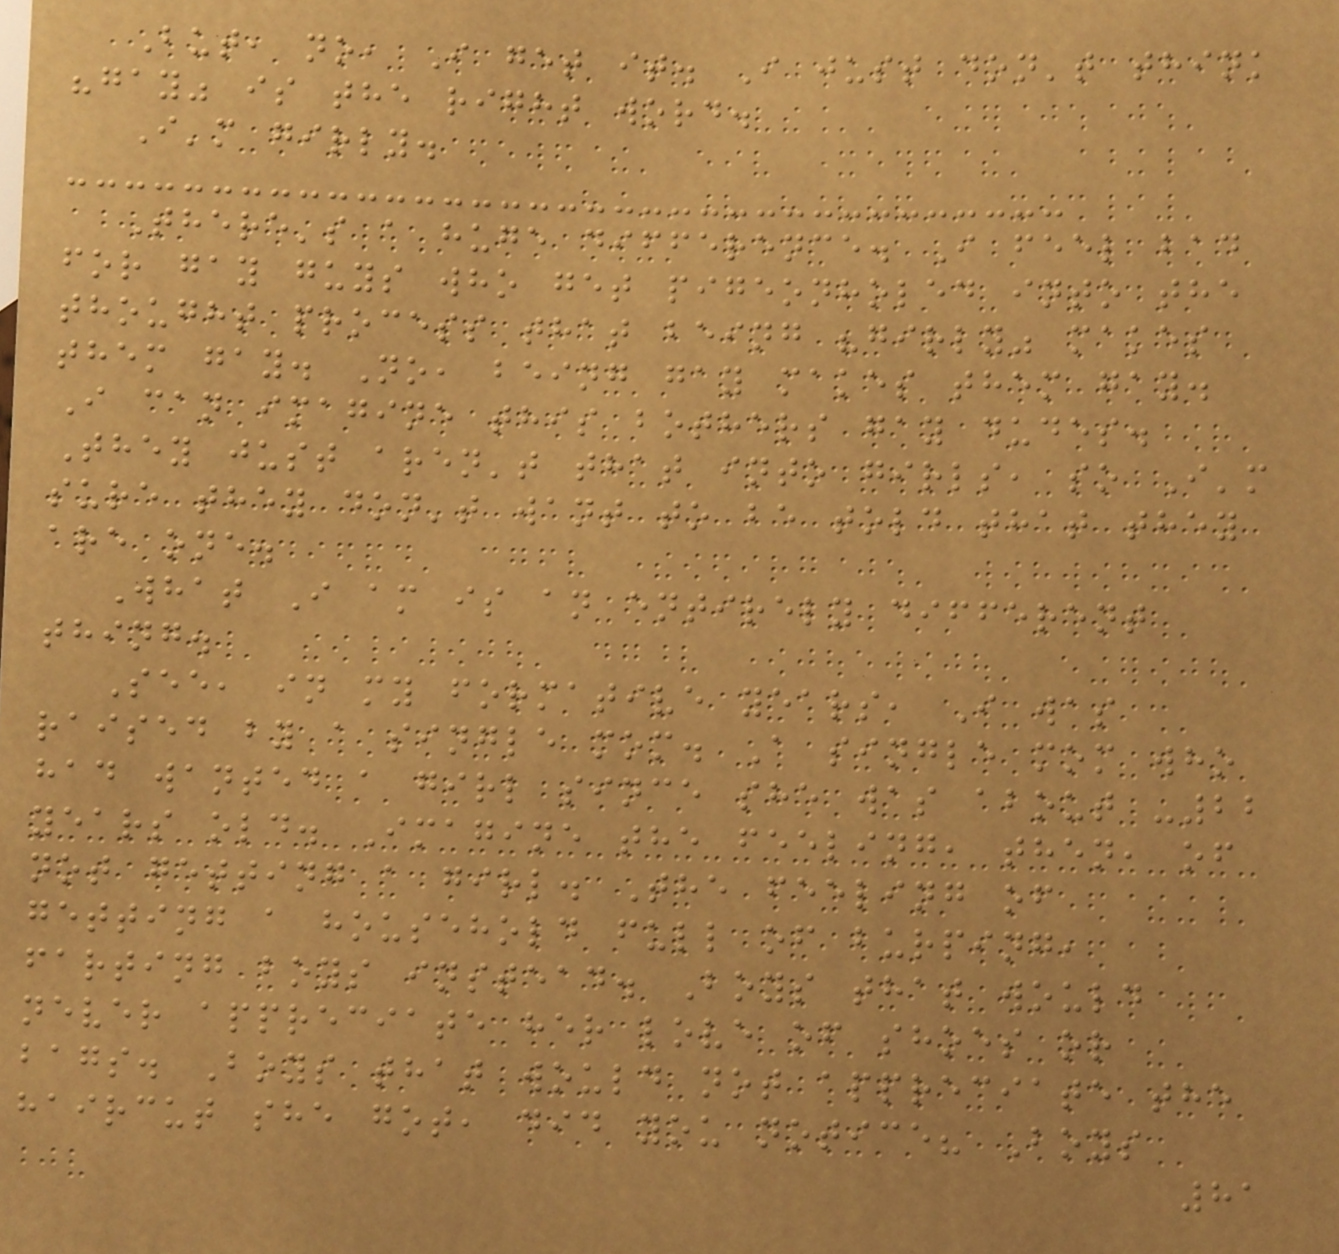But, no, I get it. I just don't think
"gay" is the right word.
I'm girly.
There's a huge difference. I feel bad
for gay guys who get pigeonholed into the
thought process that being "girly" makes
them gay. No, being gay makes them gay.
I can imagine this bothers gay dudes.
They just aren't that into girls, so I'm
sure they don't want to be told that they
are one.
What I am is an entirely different
thing.
See, in my formative years, I was
raised by a single mom. A single mom who
had wanted a girl since she was about -22
years old. Imagine the feeling, then, of
not getting a girl. The feeling of
getting a household full of burping,
farting boys instead. Boys that would
never appreciate her love of shoes or
bags. Boys that would not appreciate the
haircut she got, did you notice? Boys
81
